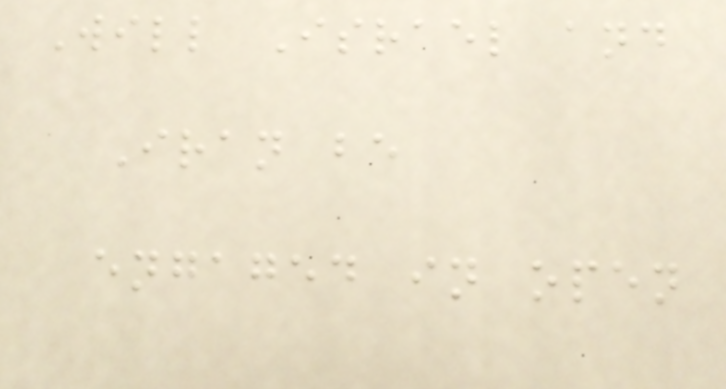Will Israel and
Iran be
engaged in open
